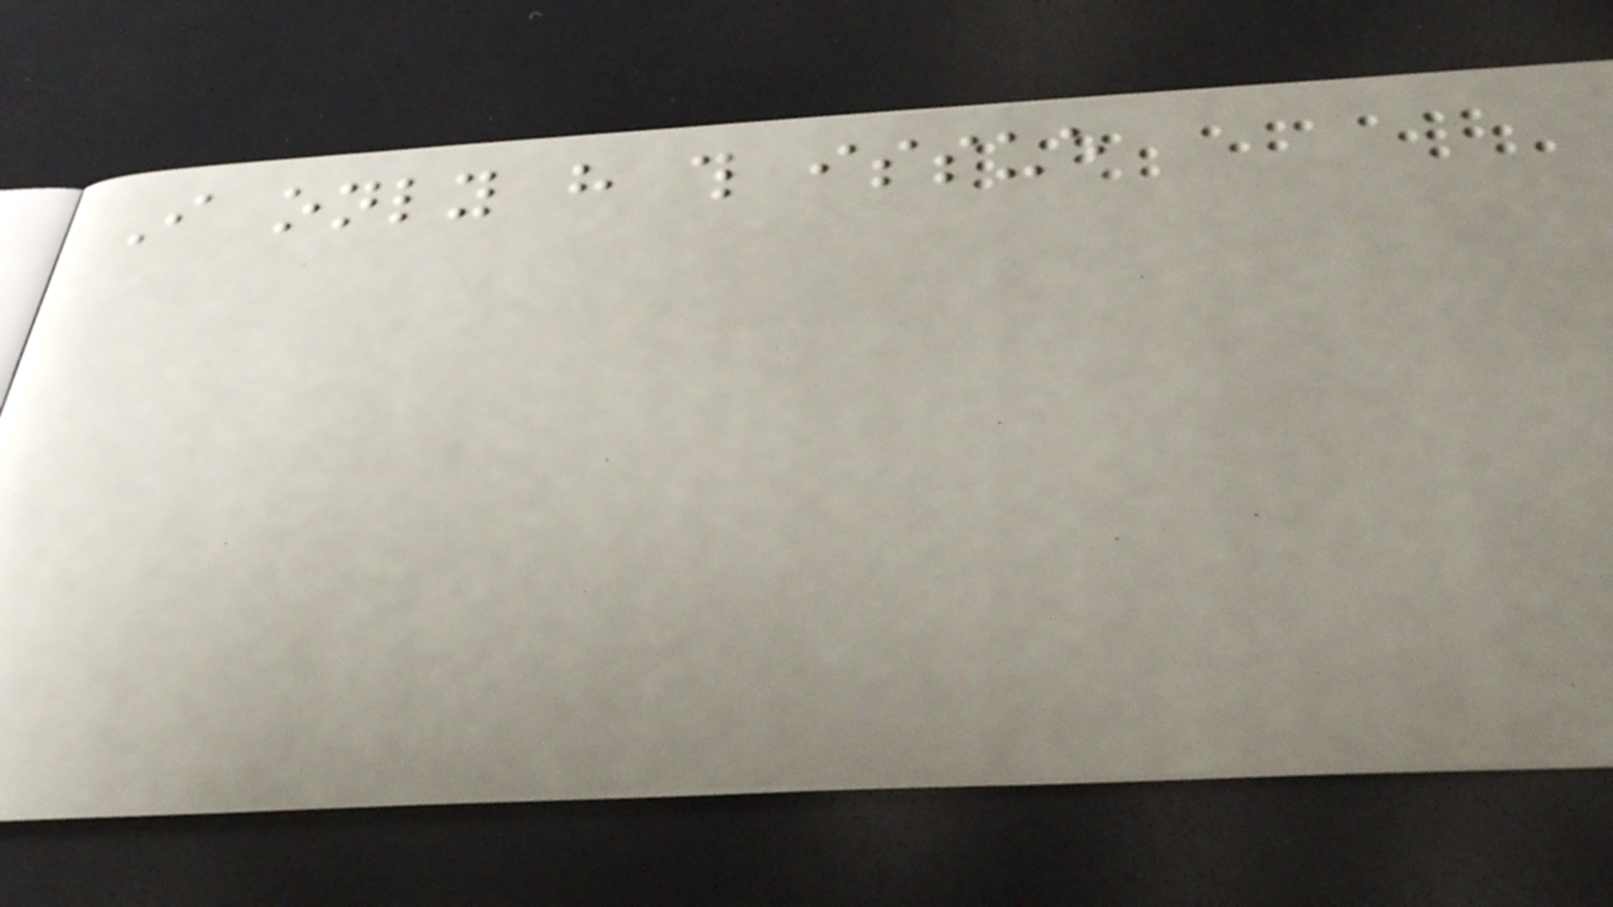I only have this issue
